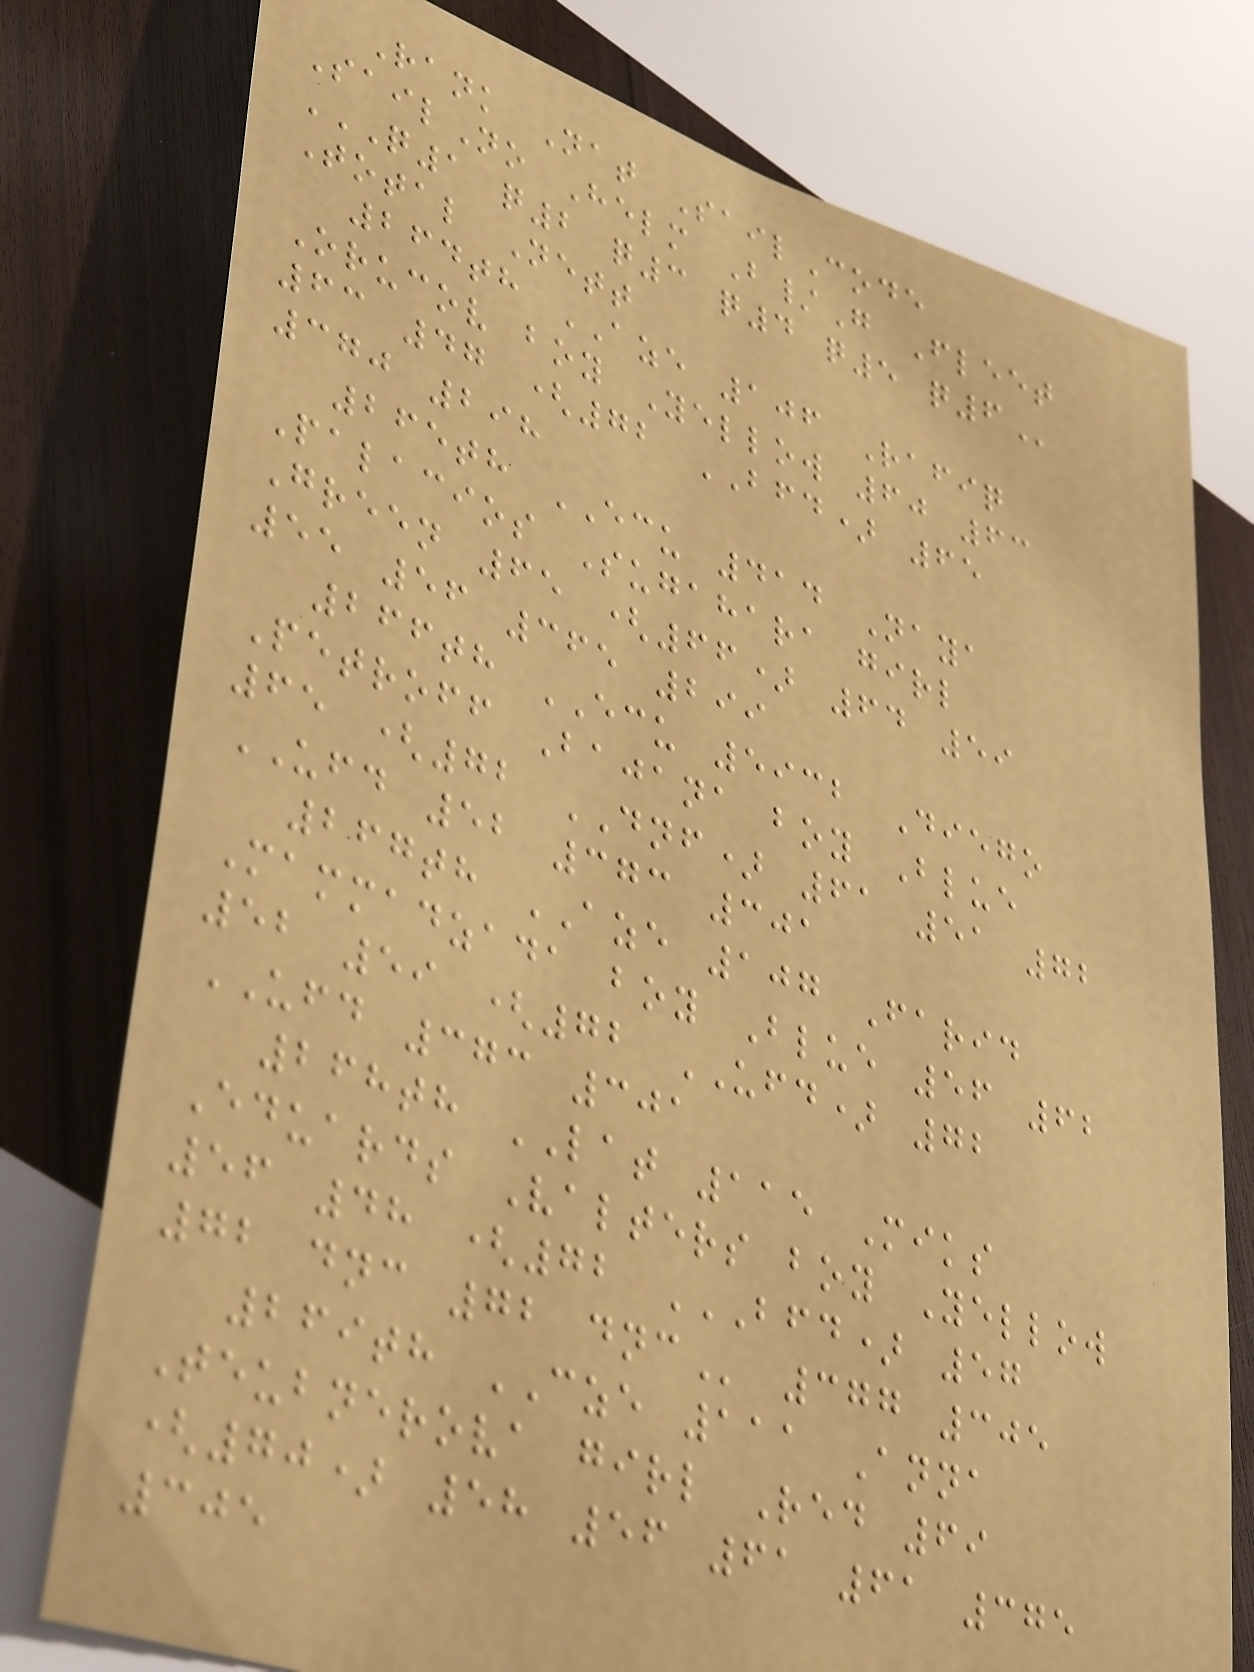Rank Nat SailCode
SailNo Helm B/G Fleet
Q1 Q2 Q3 Q4 Q5 Q6
Total Nett
264th AZE 106 Rafiq
Orucov boy Yellow 60 63
63 47 (72 BFD) 65
370 298
265th ECU 414 Naya
Palacios Sugahara girl
Green 65 (66) 64 59
55 56 365 299
266th ECU 5932 Diego
Petroff Bajana boy Blue
65 (72 DNF) 61 51 72
UFD 52 373 301
267th AZE 107 Farid
Mammadzada boy Blue 56 62
52 59 (72 UFD) 72
UFD 373 301
268th LAT 115 Miks
Eduards Valters boy Yellow
56 48 (72 BFD) 57
72 DNC 72 DNC 377 305
269th CZE 111 Anna
Teubnerova girl Red 69
(70) 58 56 61 61 375
305
